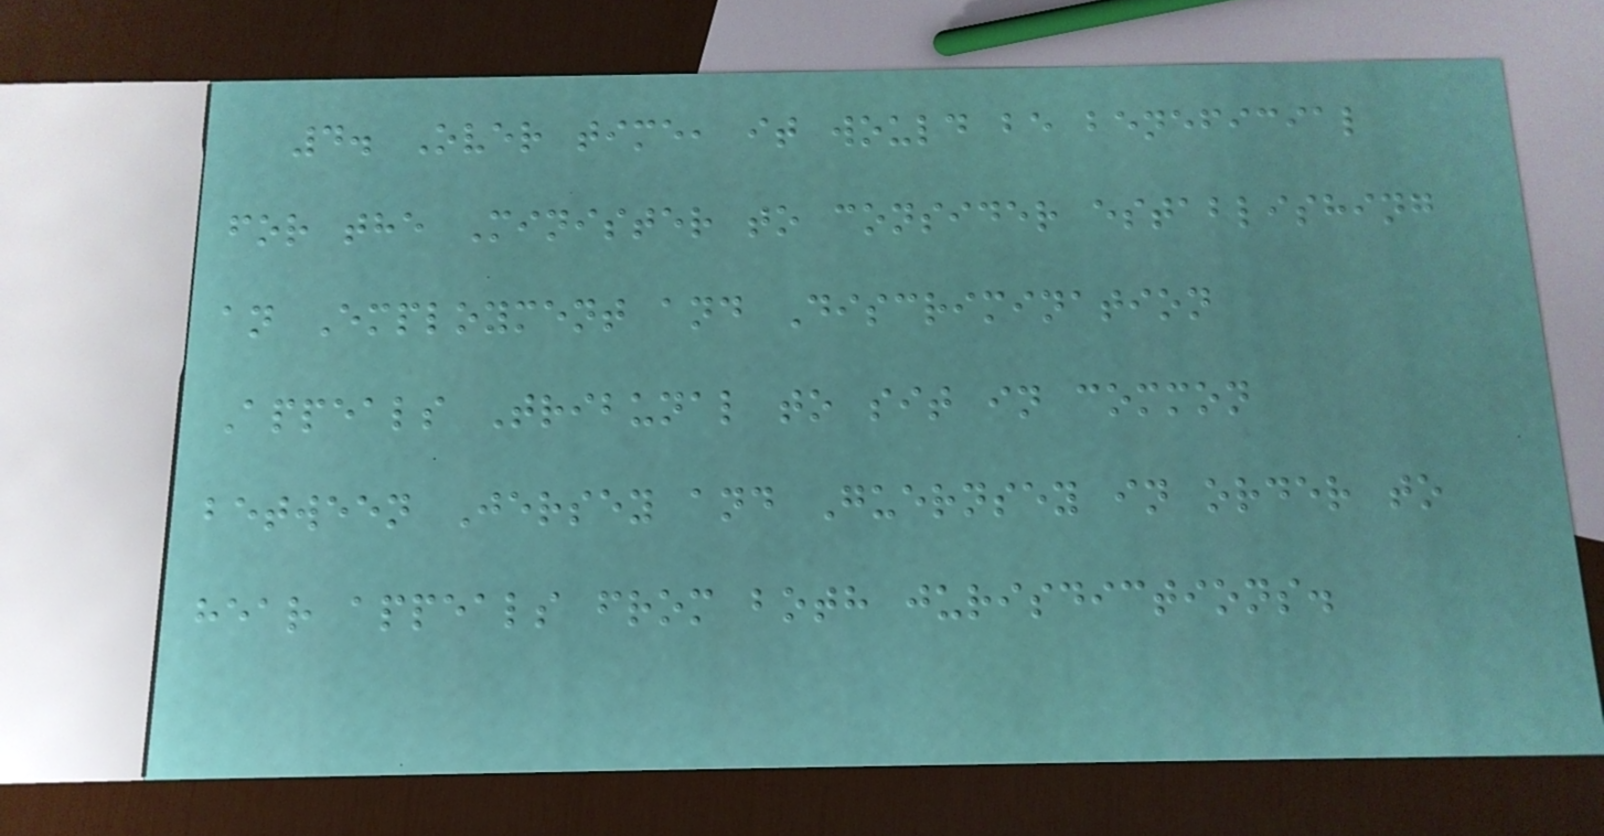4. Over time, it would be beneficial
for the Minister to consider establishing
an Employment and Discrimination
Appeals Tribunal to sit in common
between Jersey and Guernsey in order to
hear appeals from both jurisdictions.
